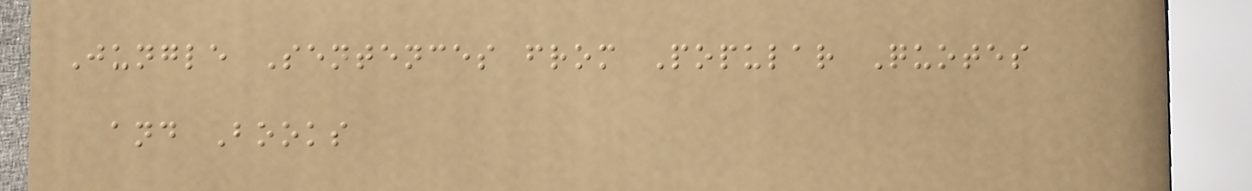Jungle Sentences from Popular Quotes
and Books
